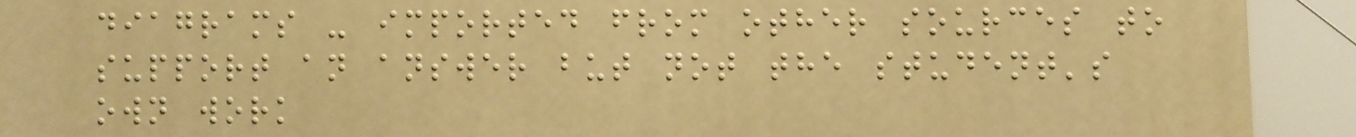diagrams - imported from other sources to
support an answer but not the student's
own work
